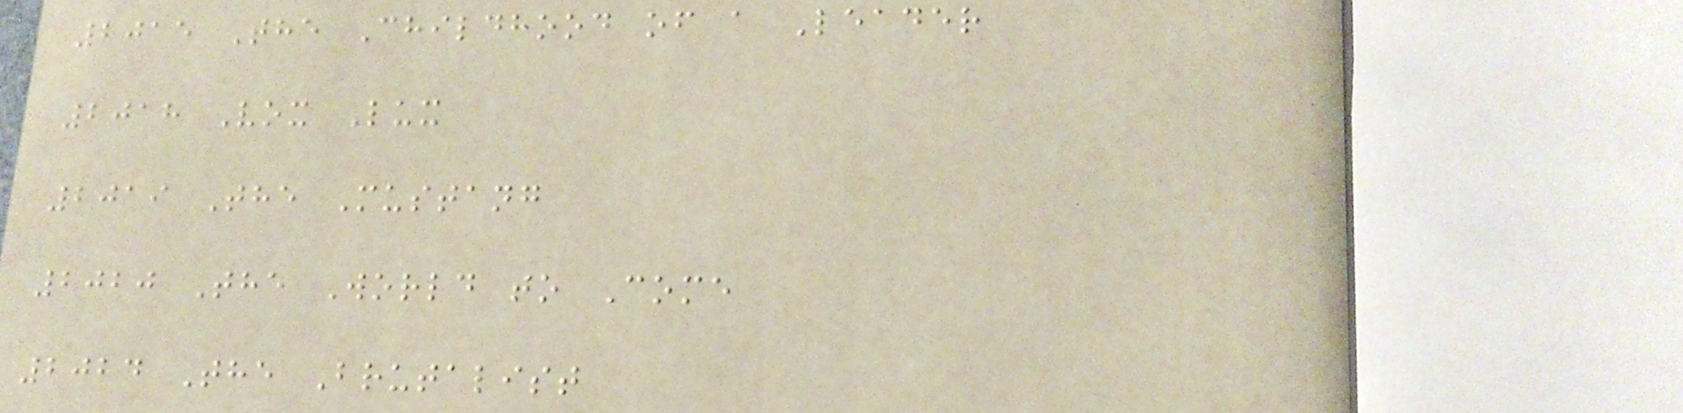2015 The Childhood of a Leader
2018 Vox Lux
2019 The Mustang
2020 The World to Come
2024 The Brutalist
